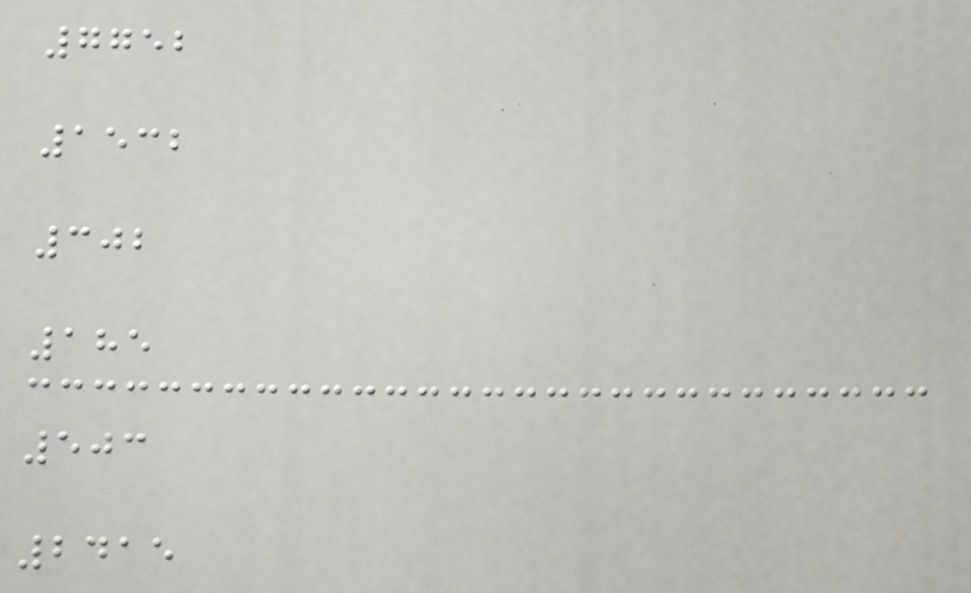7752
1532
302
185
503
2415
